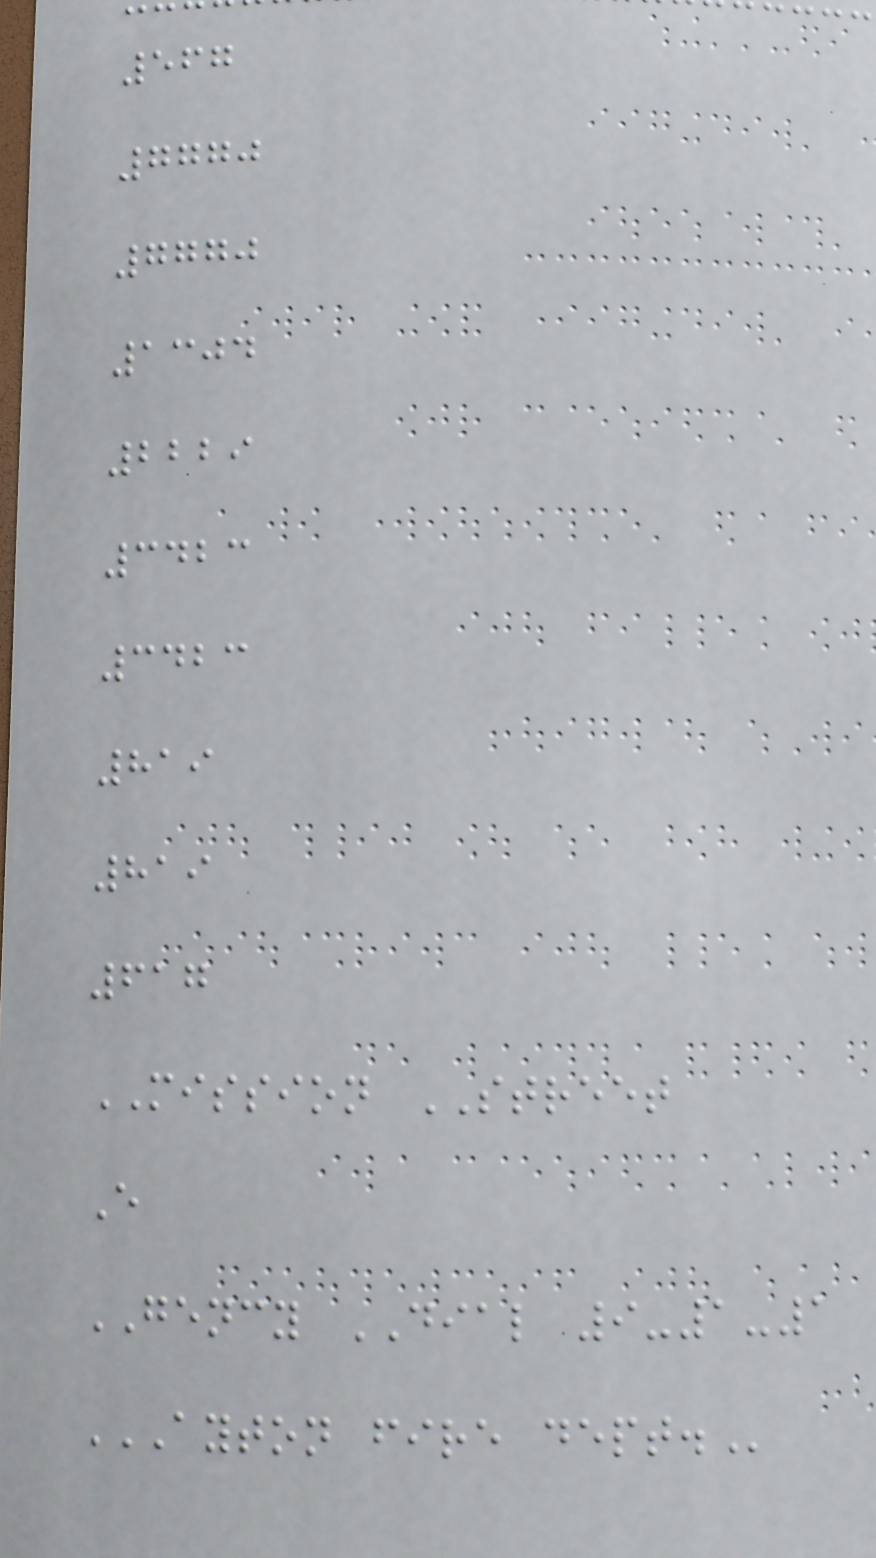567
7770
7770
1304
2229
3423
3423
819
819
617
MISSION STREET
E
GENCY DIAL 9-1-1
AYTON FIRE DEPT.
